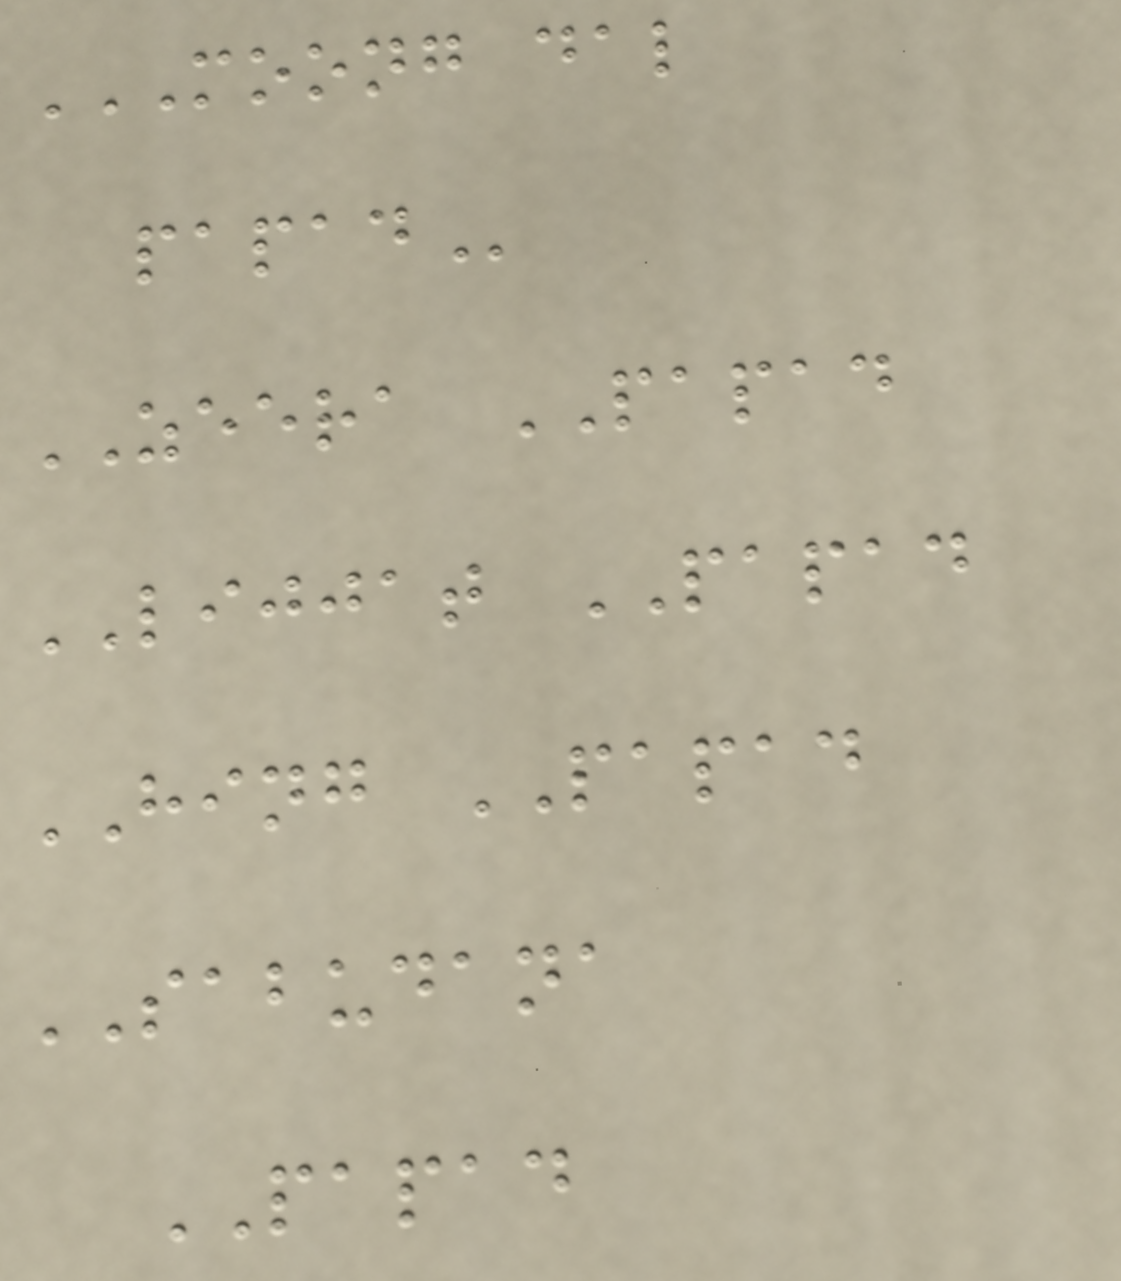MOONG DAL
PAPAD
ZEERA PAPAD
LIJJAT PAPAD
HING PAPAD
SABUDANA
PAPAD
